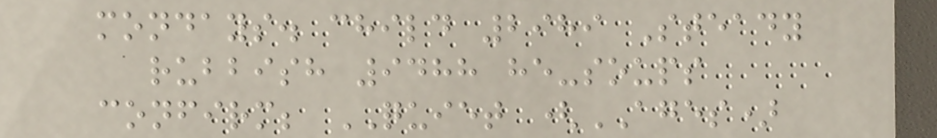mondays. child 2989 Steady
rubbish 9488 he-soups
confirm; QUIET (AGES)
